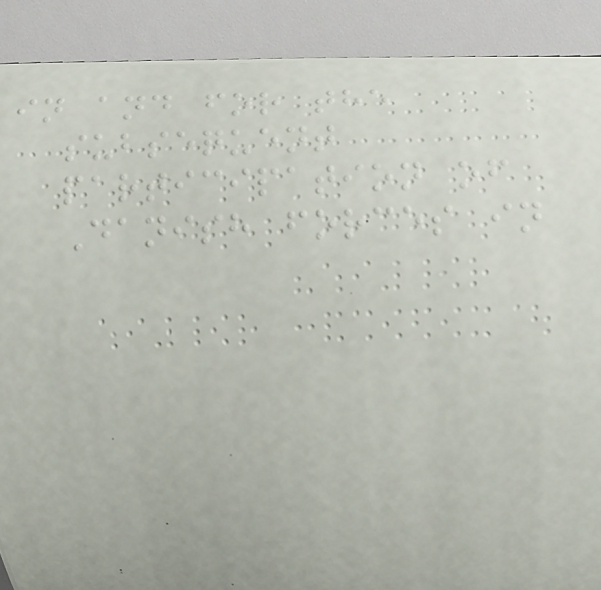in and for the
subsequent
participation of
Danish forces in
